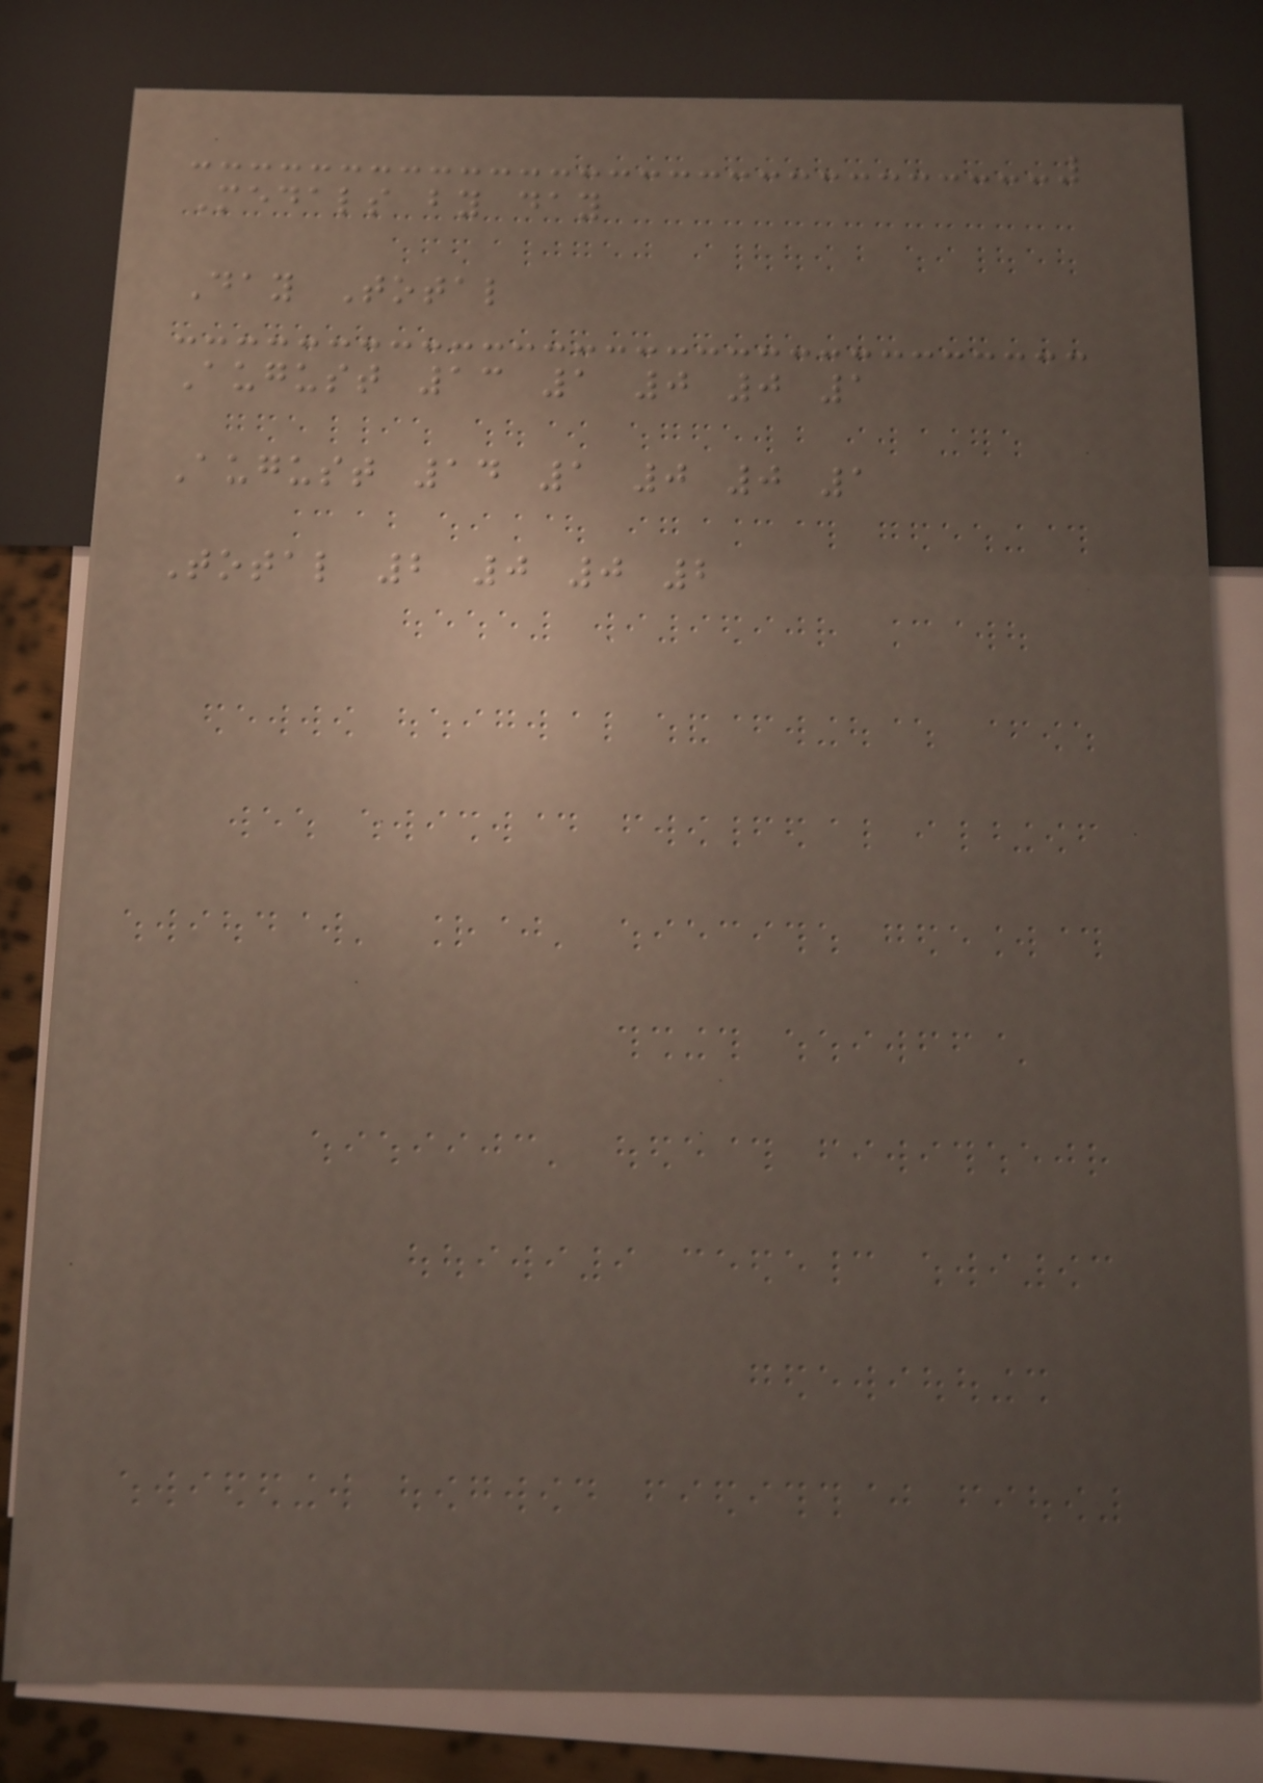Medals by day
Day Total
August 13 1 0 0 1
August 14 1 0 0 1
Total 2 0 0 2
